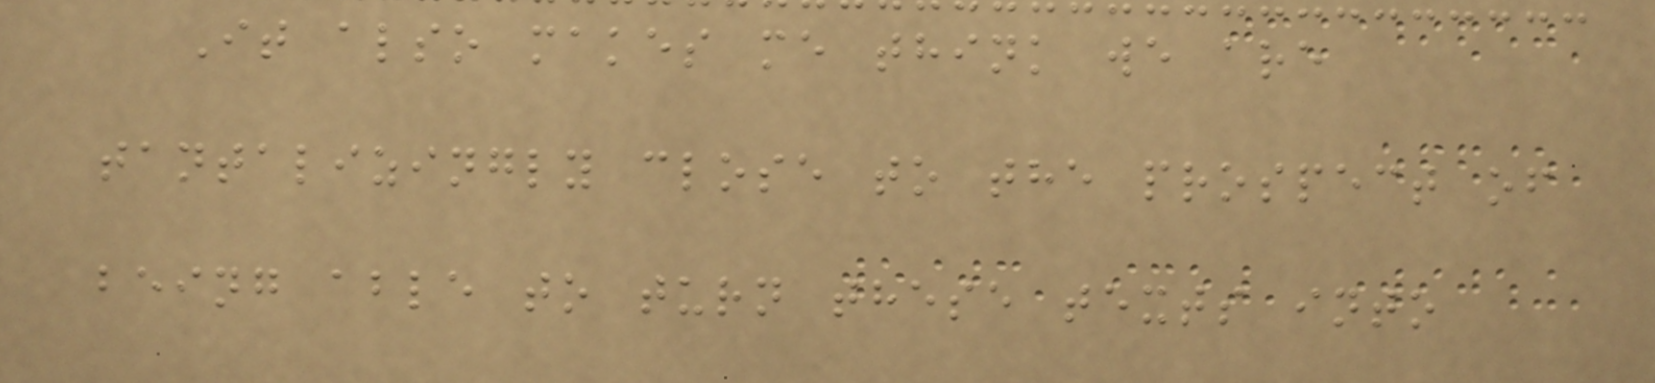It also makes me think we are
tantalizingly close to the prospect of
being able to turn these texts into
